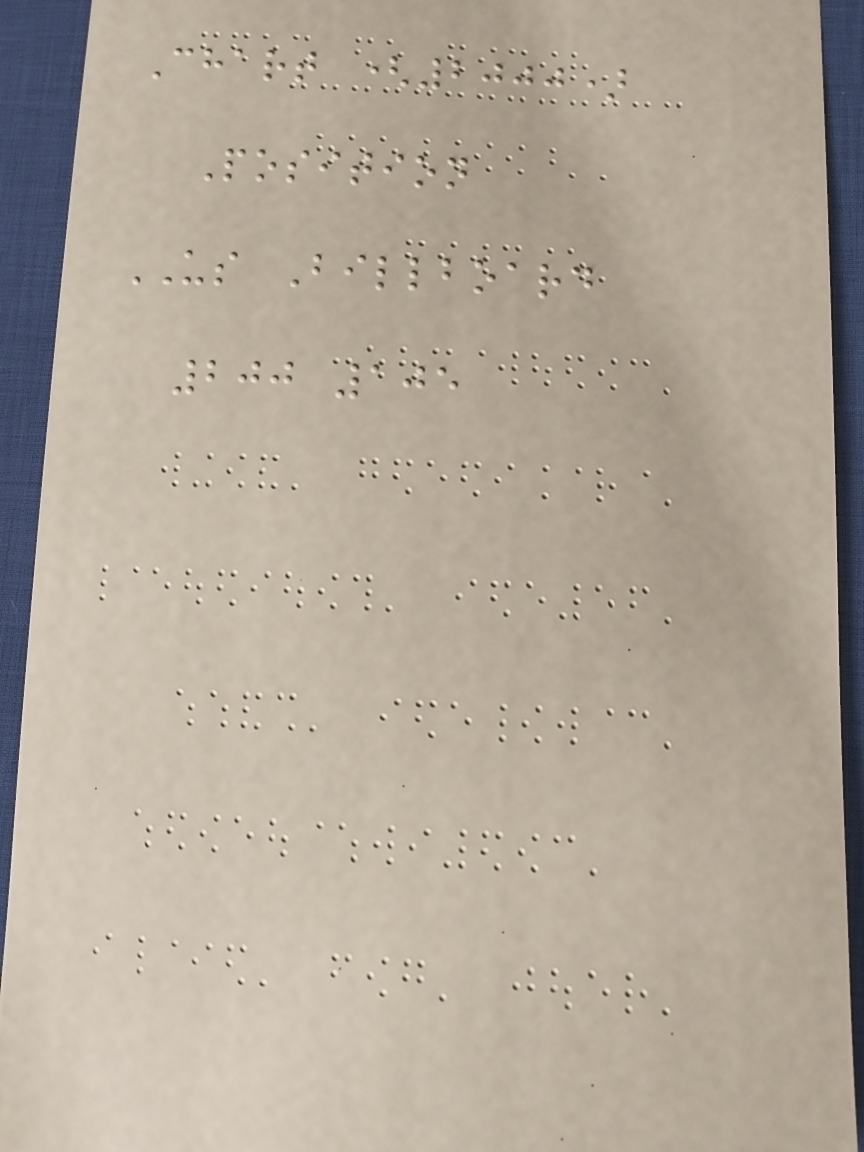Chart (2000)
Position
US Billboard
200 105
